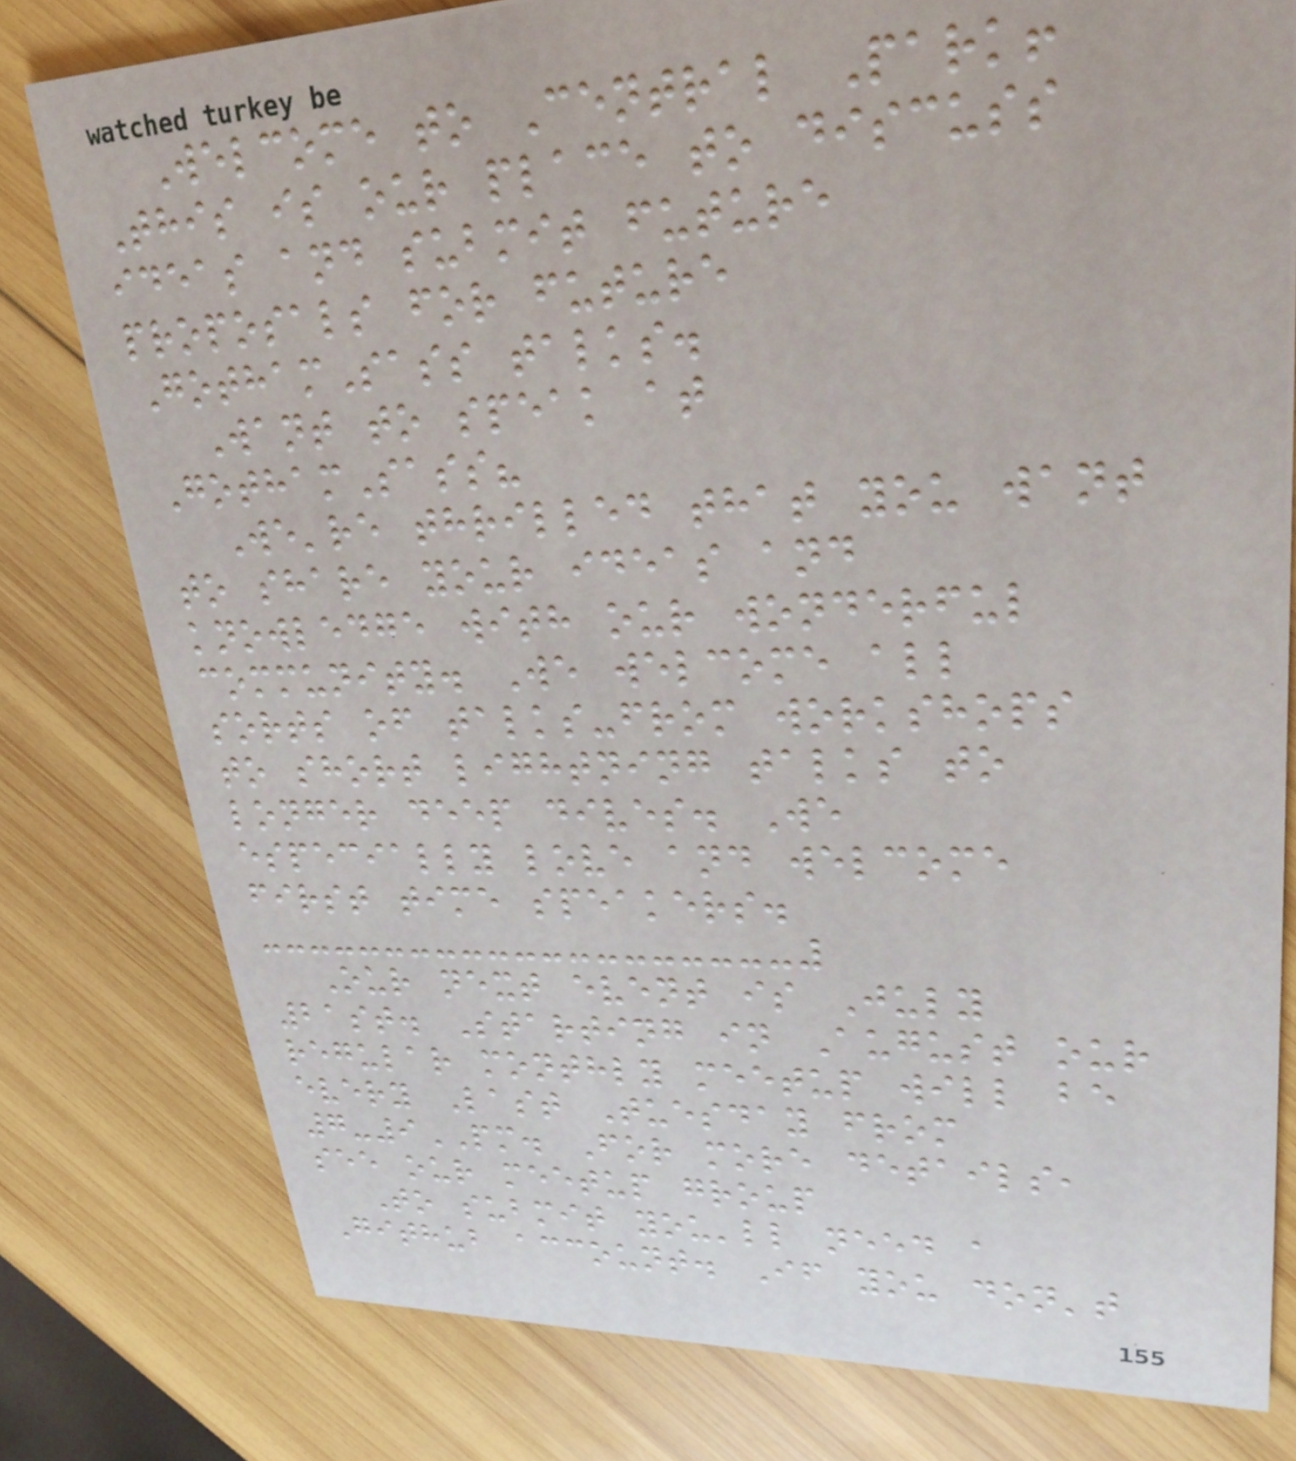Welcome to Central Park!
This is our place to discuss
ideas and submit future
proposals for future
GothamSass talks.
Want to speak at
GothamSass?
We're thrilled that you want
to share your ideas and
knowledge with our wonderful
community. We welcome all
sorts of talks-from workshops
to short lightning talks to
longer deep dives. We
especially love and welcome
first time speakers.
Our next event is July
21st. Starting in August our
regular monthly meetup will be
every Last Tuesday from
7-9PM. For more details,
see our meetup group
To submit you'll need a
Github account. If you don't
